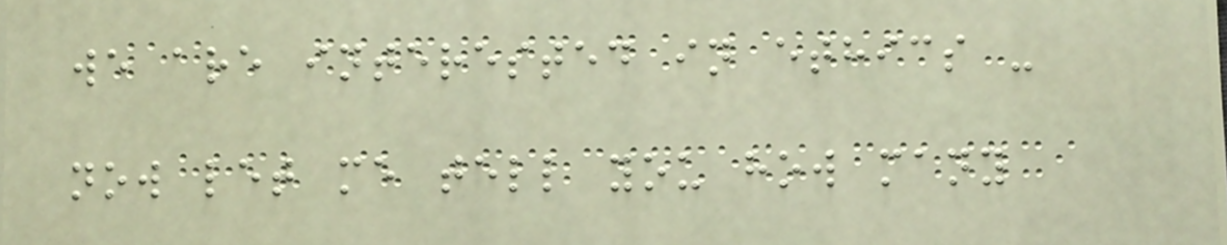we are interested in ethics -
now let me tell you how many
